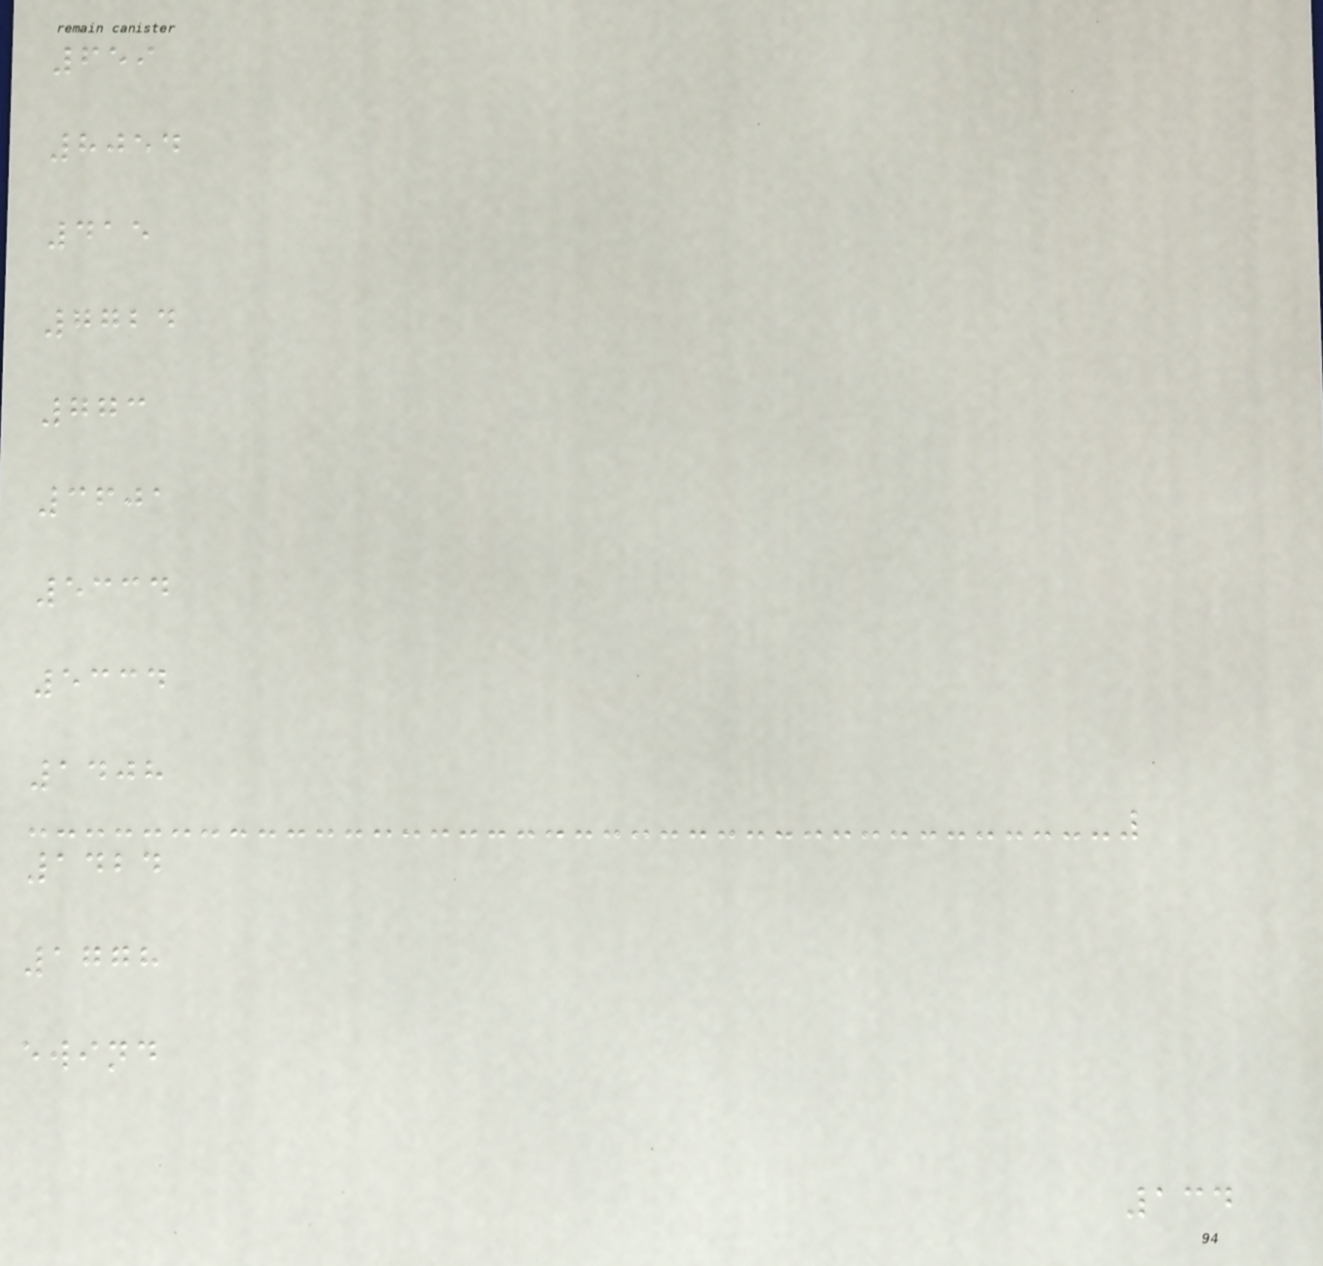659
8054
415
7724
773
3601
5334
5334
1408
1424
1778
ewind
134
